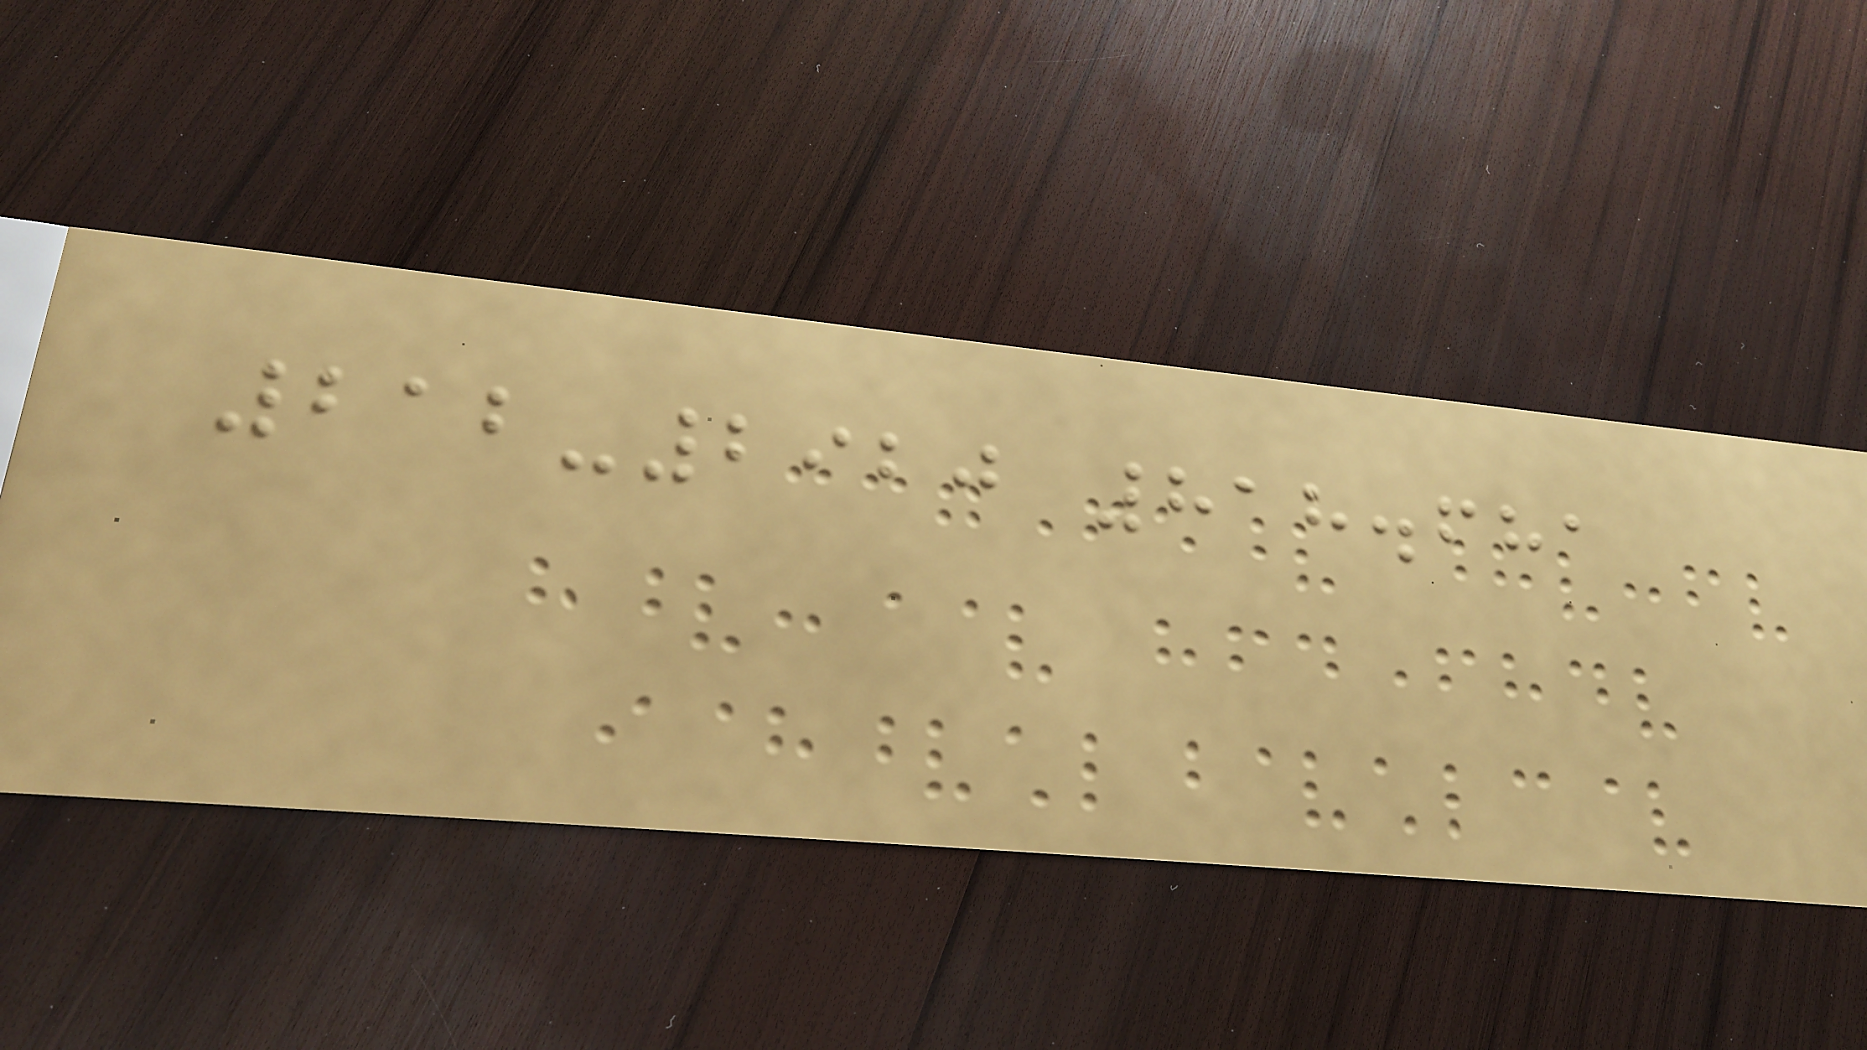212-2920 818.681
